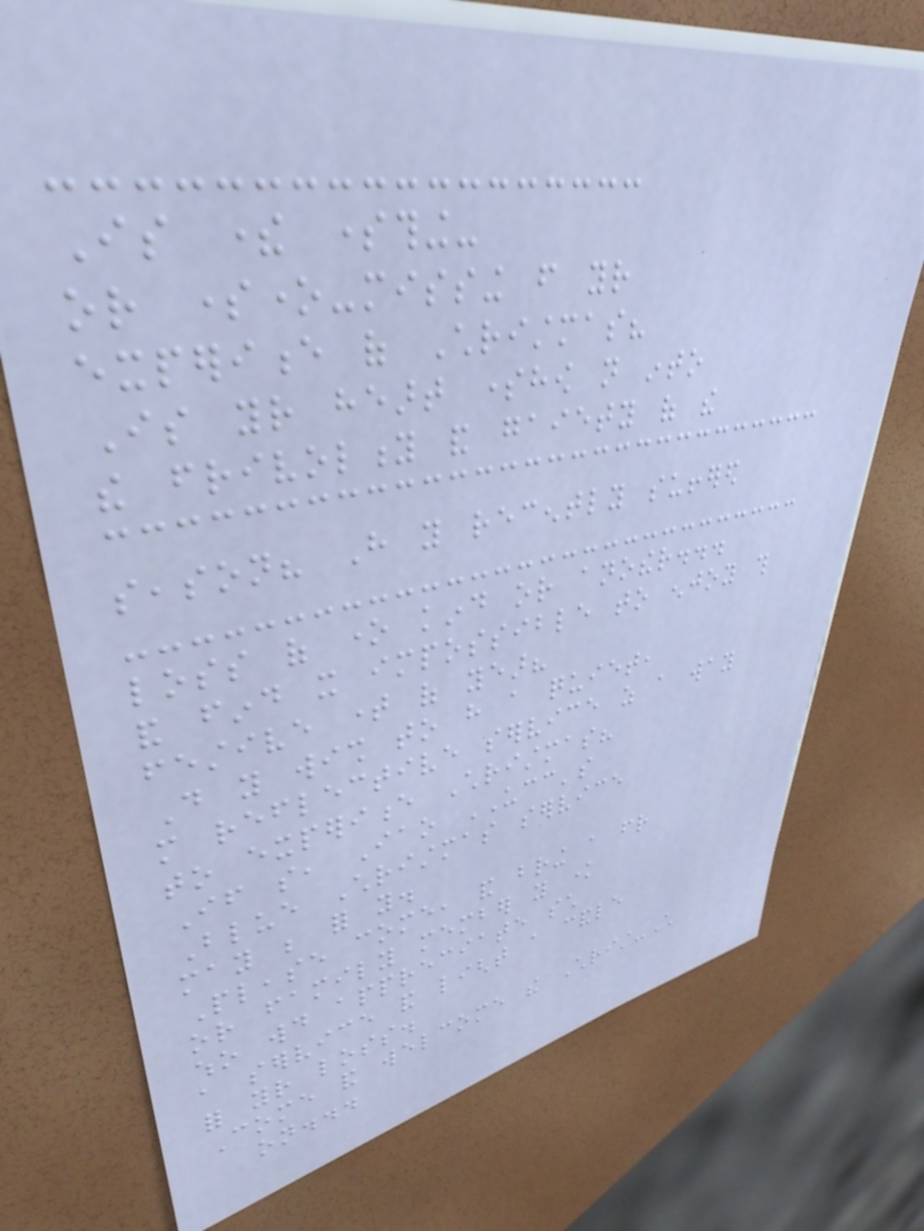Is there something-
or someone-missing from your
experience of Christmas?
Is your heart somehow not into
the frivolity and gaiety of the
season? Have you recently suffered
loss of one kind or another...
and find it impossible to enjoy this
festive time of year?
Do you wish to have a quiet,
more reflective service as a way
to experience Christmas?
If so, Iao UCC's
Blue Christmas service
may be for you.
Please come, and bring a friend
or family member you know
who would appreciate such
a service and light a candle
for your loss.
Come and welcome the Christ-Child
on...
